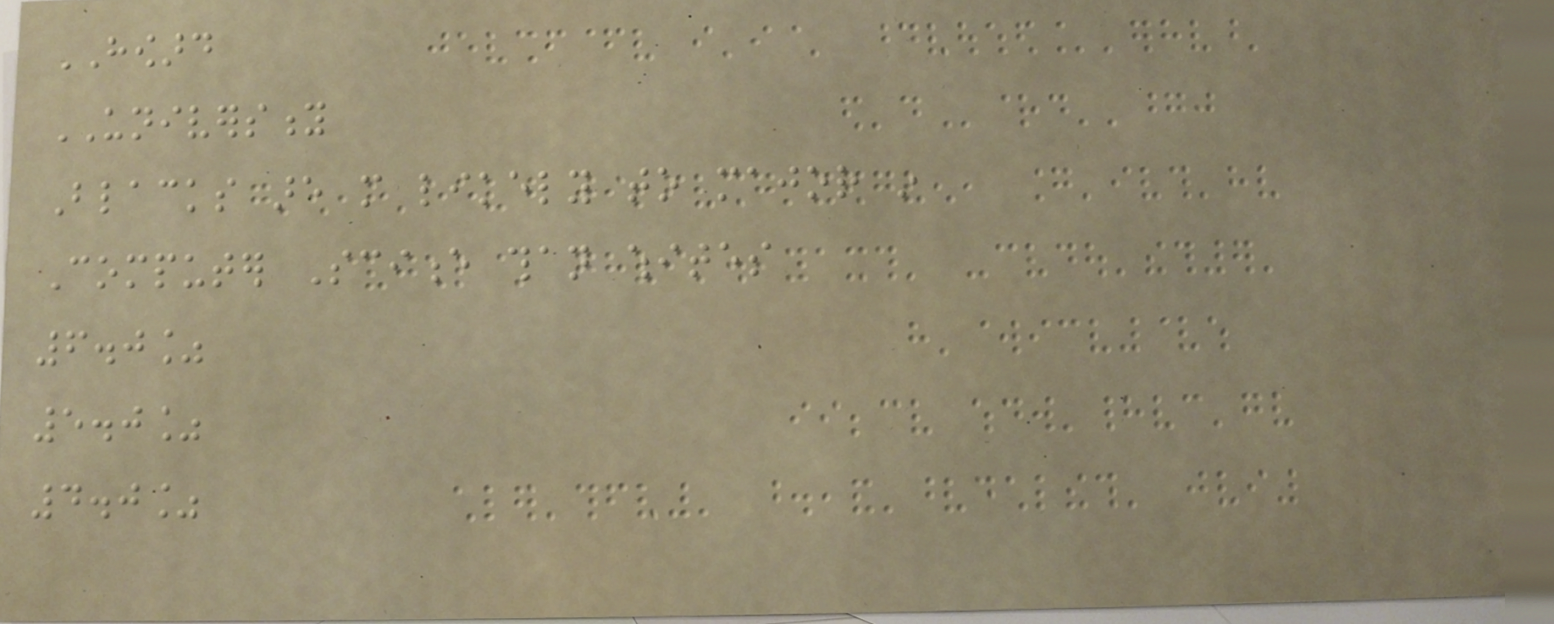HOWARD
UNIVERSITY
Blacks are more likely to major in
Computer Science than whites
6.0%
5.0%
4.0%
